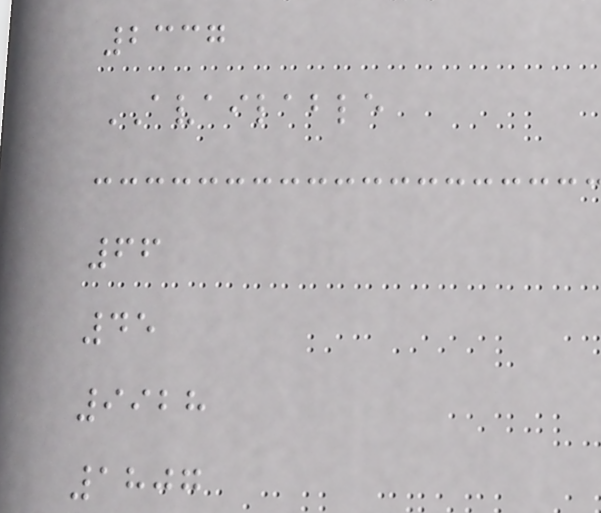2337
AVAILABLE
66
45
9928
1807
